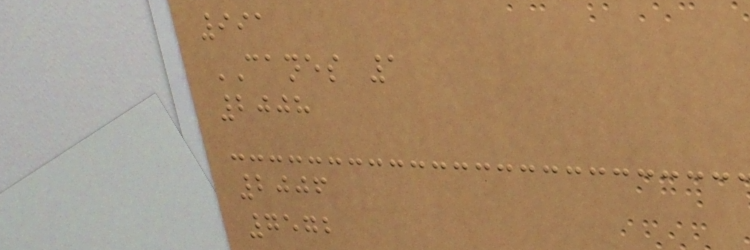991
CANES 1
2008
2006
7572
